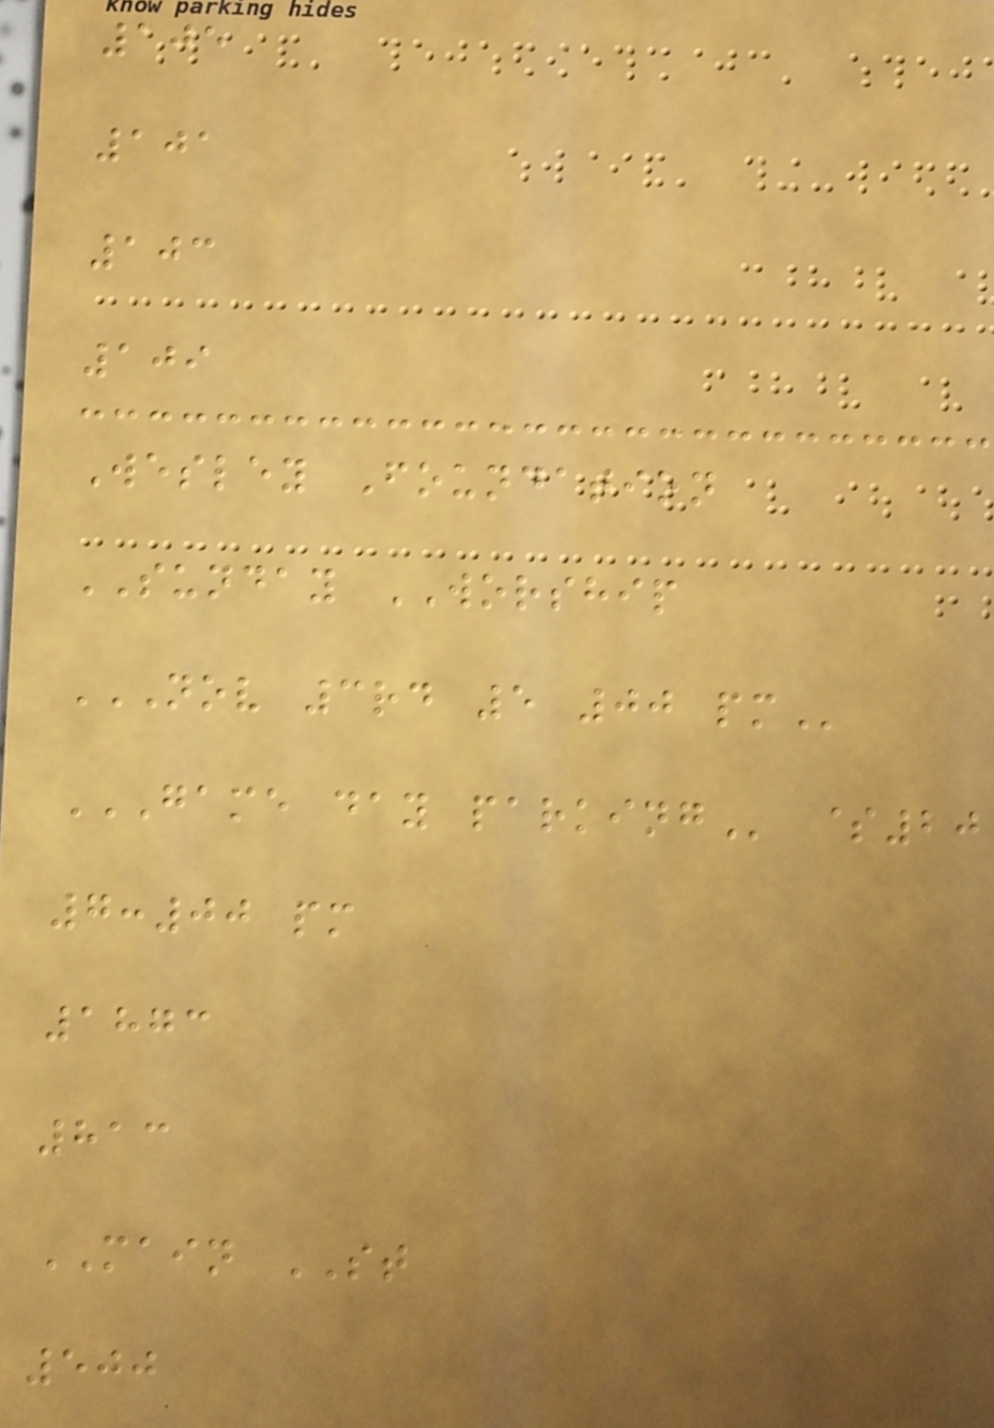105
101
103
109
Wesley Foundation
SUNDAY WORSHIP
NOV 3RD 5 00 PM
GAME DAY PARKING $20
7:00 pm
1873
813
MAIN ST
500
